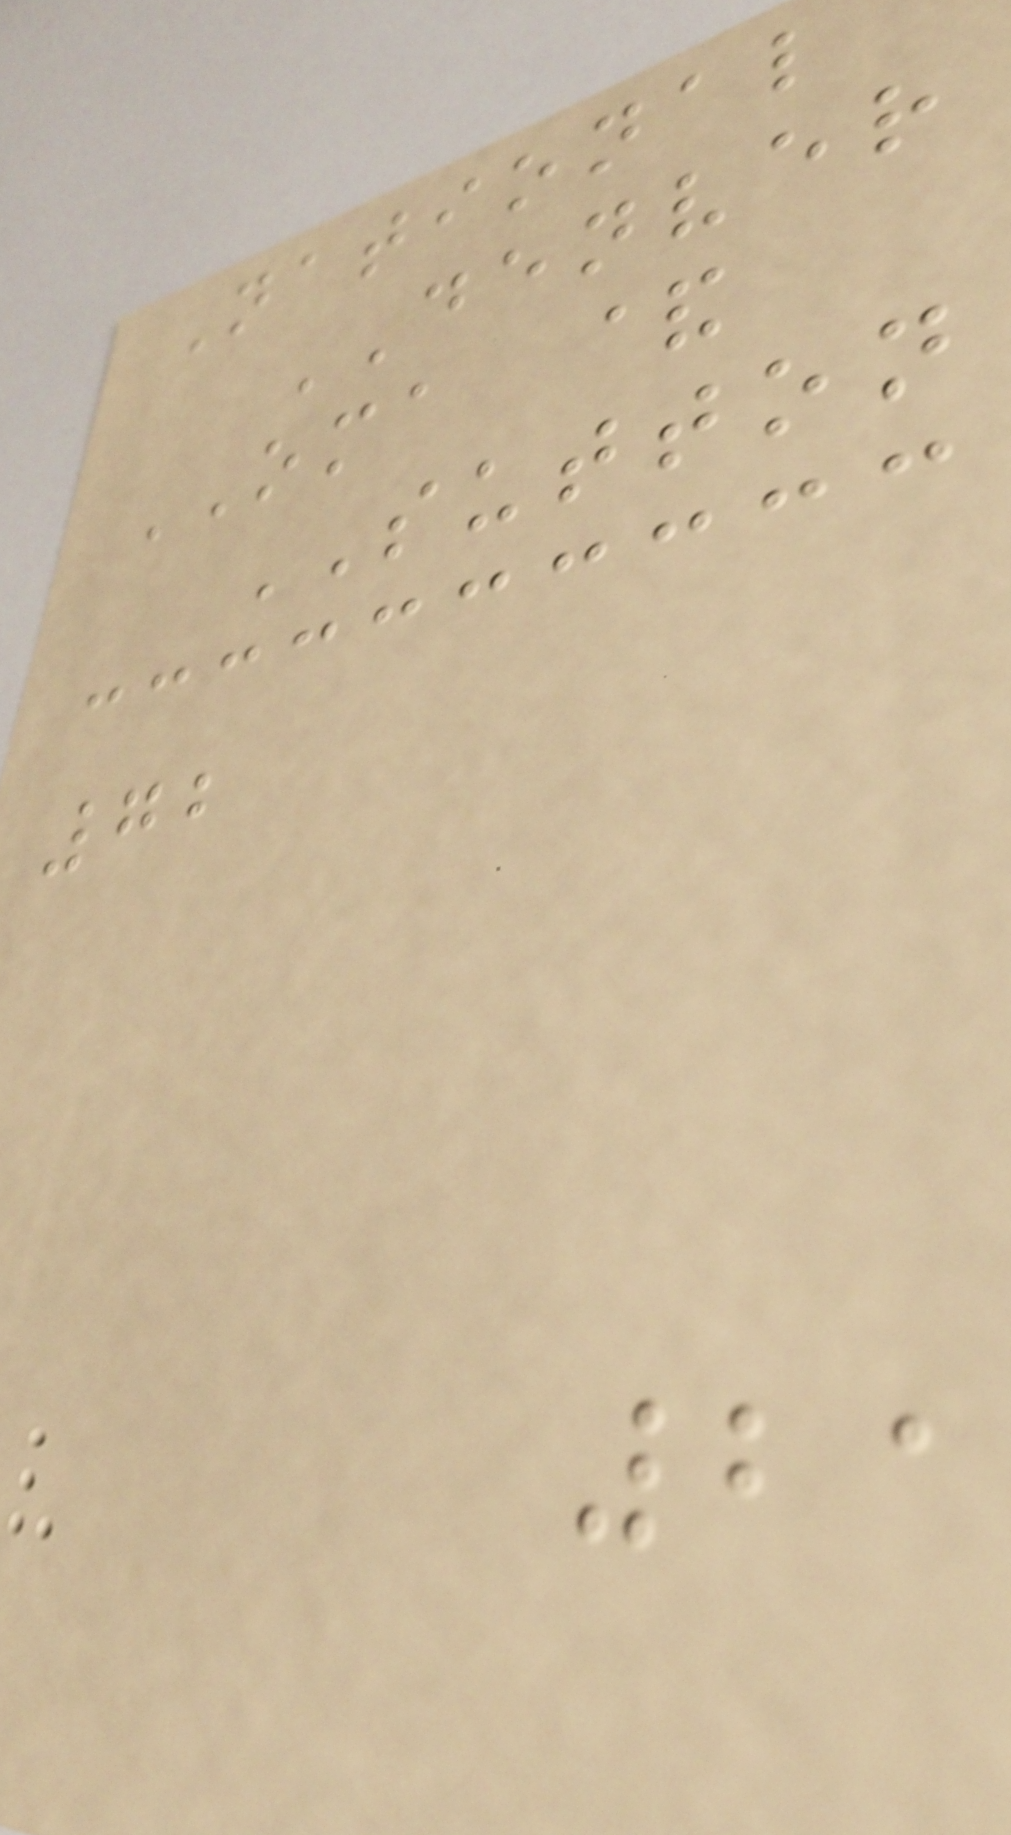National
DENVER
OMA &
SUTTON
72
21
